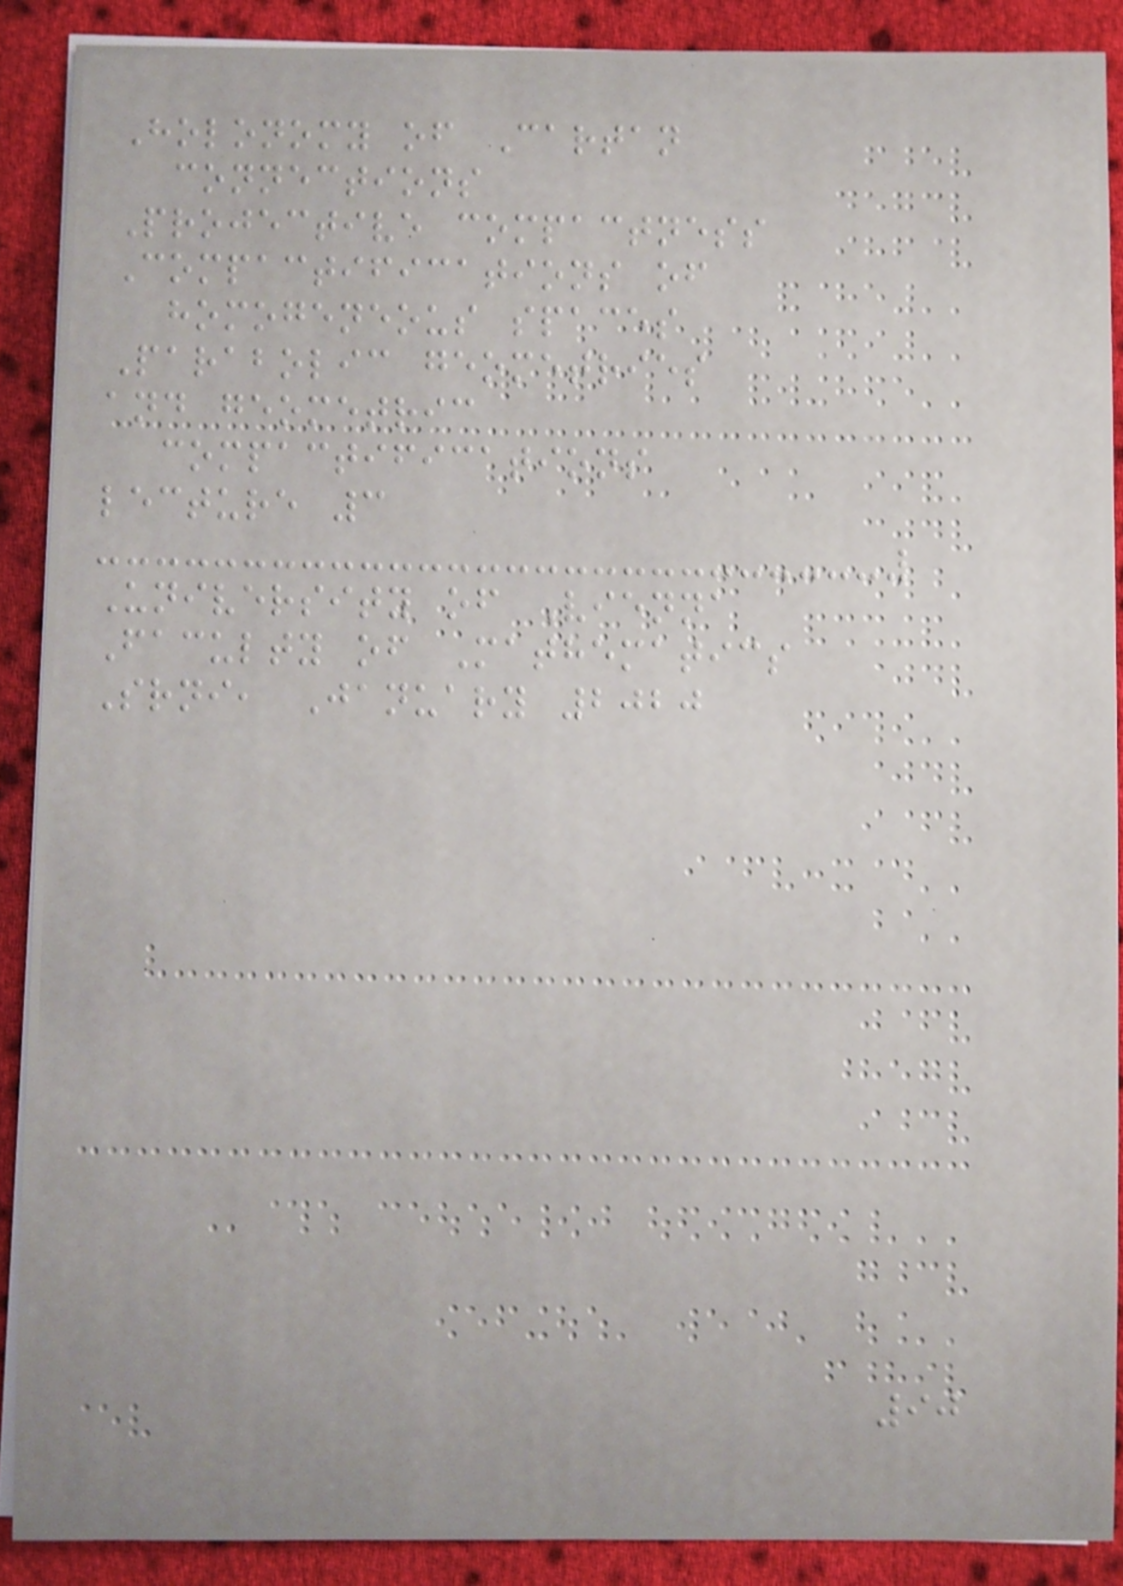Holonomy of Cartan
connections
Projective compactness
Compactifications of
homogeneous spaces
Parabolic geometries
and geometric
compactifications
lecture 3
University of Vienna
Faculty of Mathematics
Srni, January 2020
90
